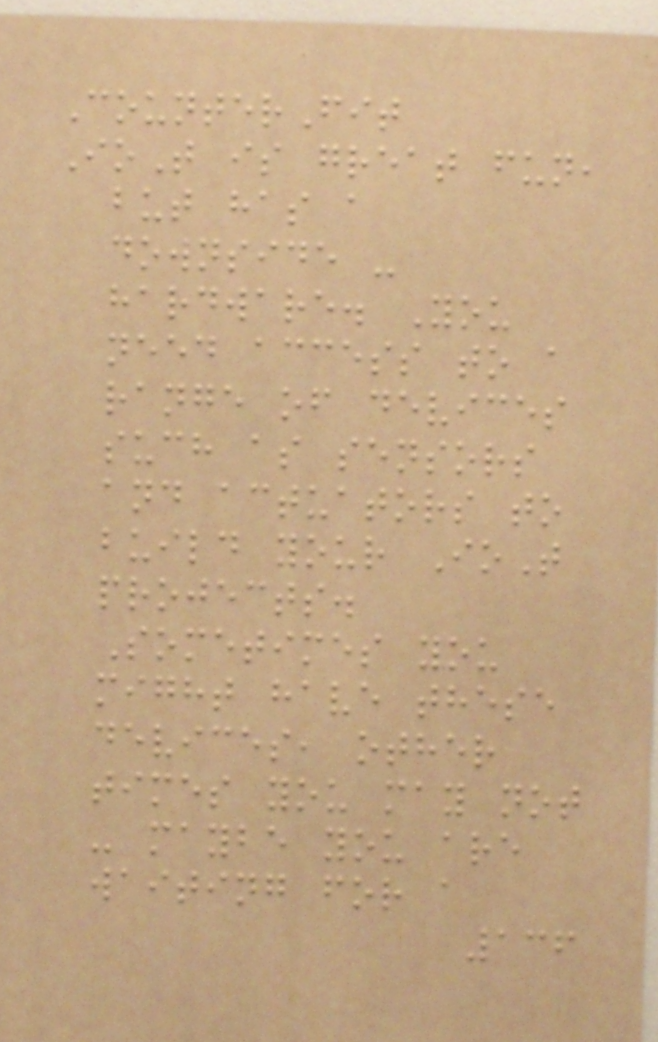CounterFit
IoT is great fun,
but has a
downside -
hardware. You
need access to a
range of devices
such as sensors
and actuators to
build your IoT
projects.
Sometimes you
might have these
devices, other
times you may not
- maybe you are
waiting for a
136
